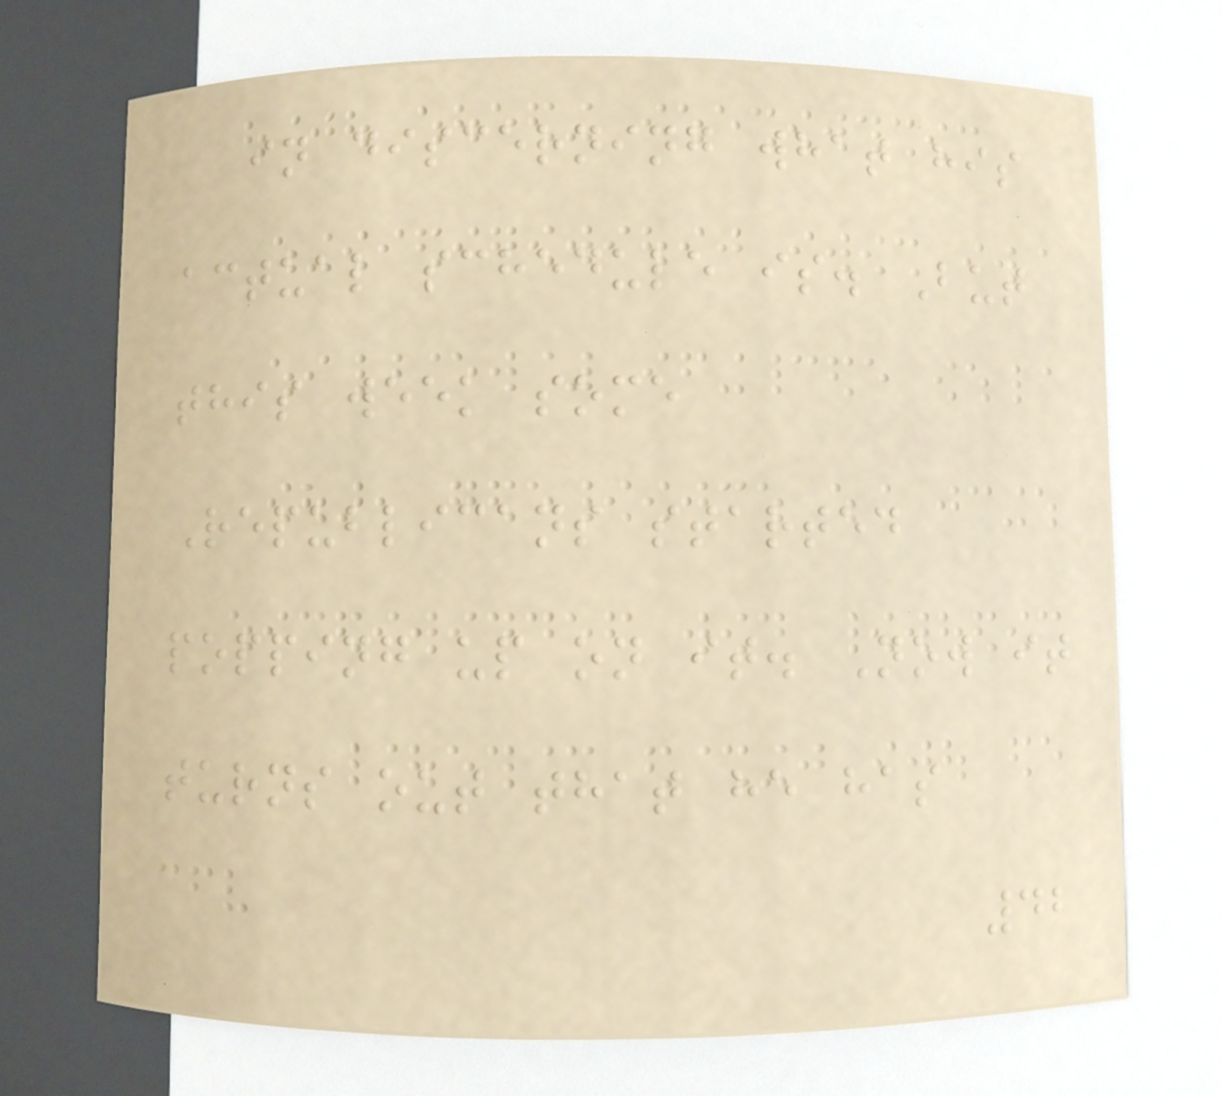in discerning what his
actual schedule is. But
this week some
Republicans started
popping up on it. Now it
turns out that he has
42
